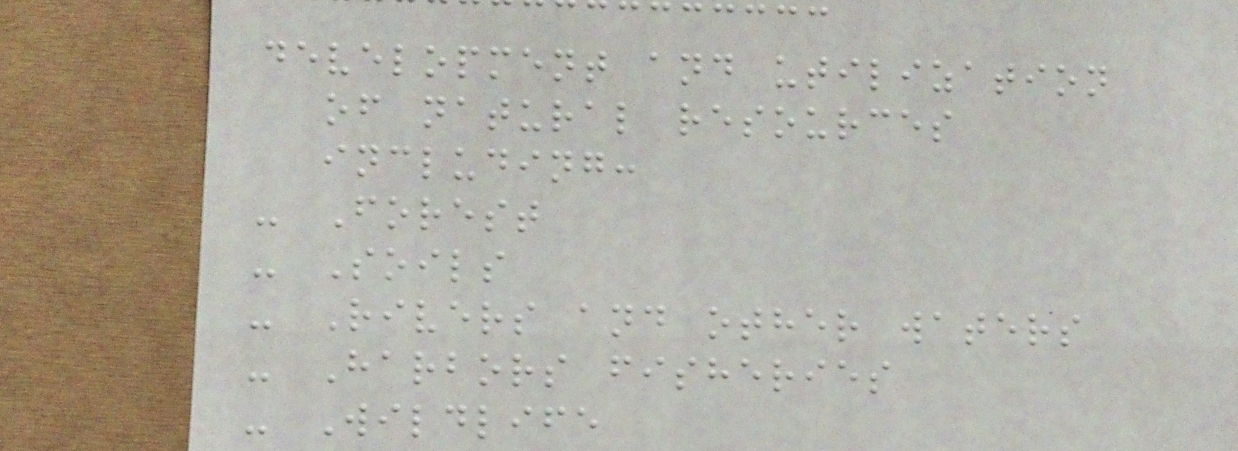development and utilization
of natural resources
including:
- Forest
- Soils
- Rivers and other waters
- Harbors fisheries
- Wildlife
